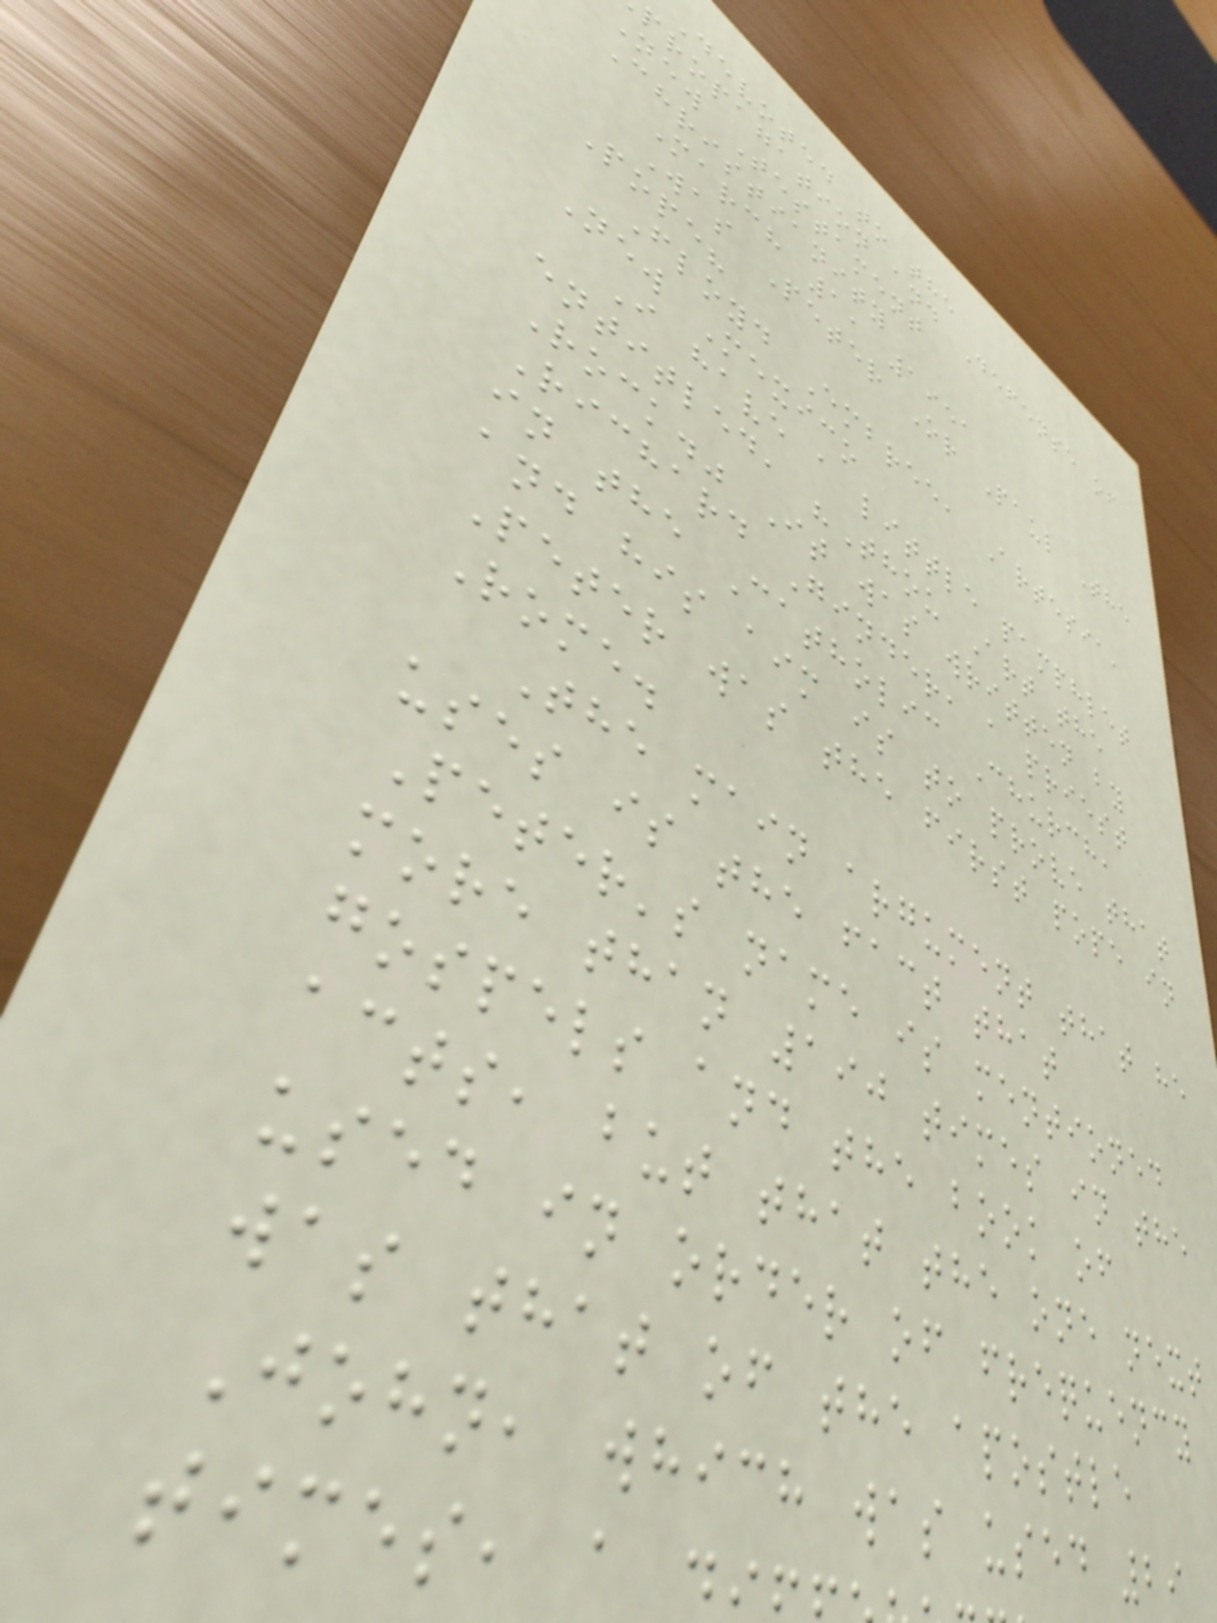Devoted to the
propagation and Defense of
New Testament
Christianity
March 1, 1951
Was Peter Or Paul The
Pope?
Floyd Embree, Artesia,
New Mexico
I have a little pamphlet
entitled, "Thou Art the
Rock." It was written by
Richard Ginder, a priest
in the Catholic Church,
and his aim is to prove that
Peter was the first pope in
Rome.
The main argument that he
uses is the fact that
Peter's name is mentioned
more than 190 times in the
gospels and the book of
acts, but that the one next
used in order of frequency
was that of the apostle
John, which was used 29
times, a
